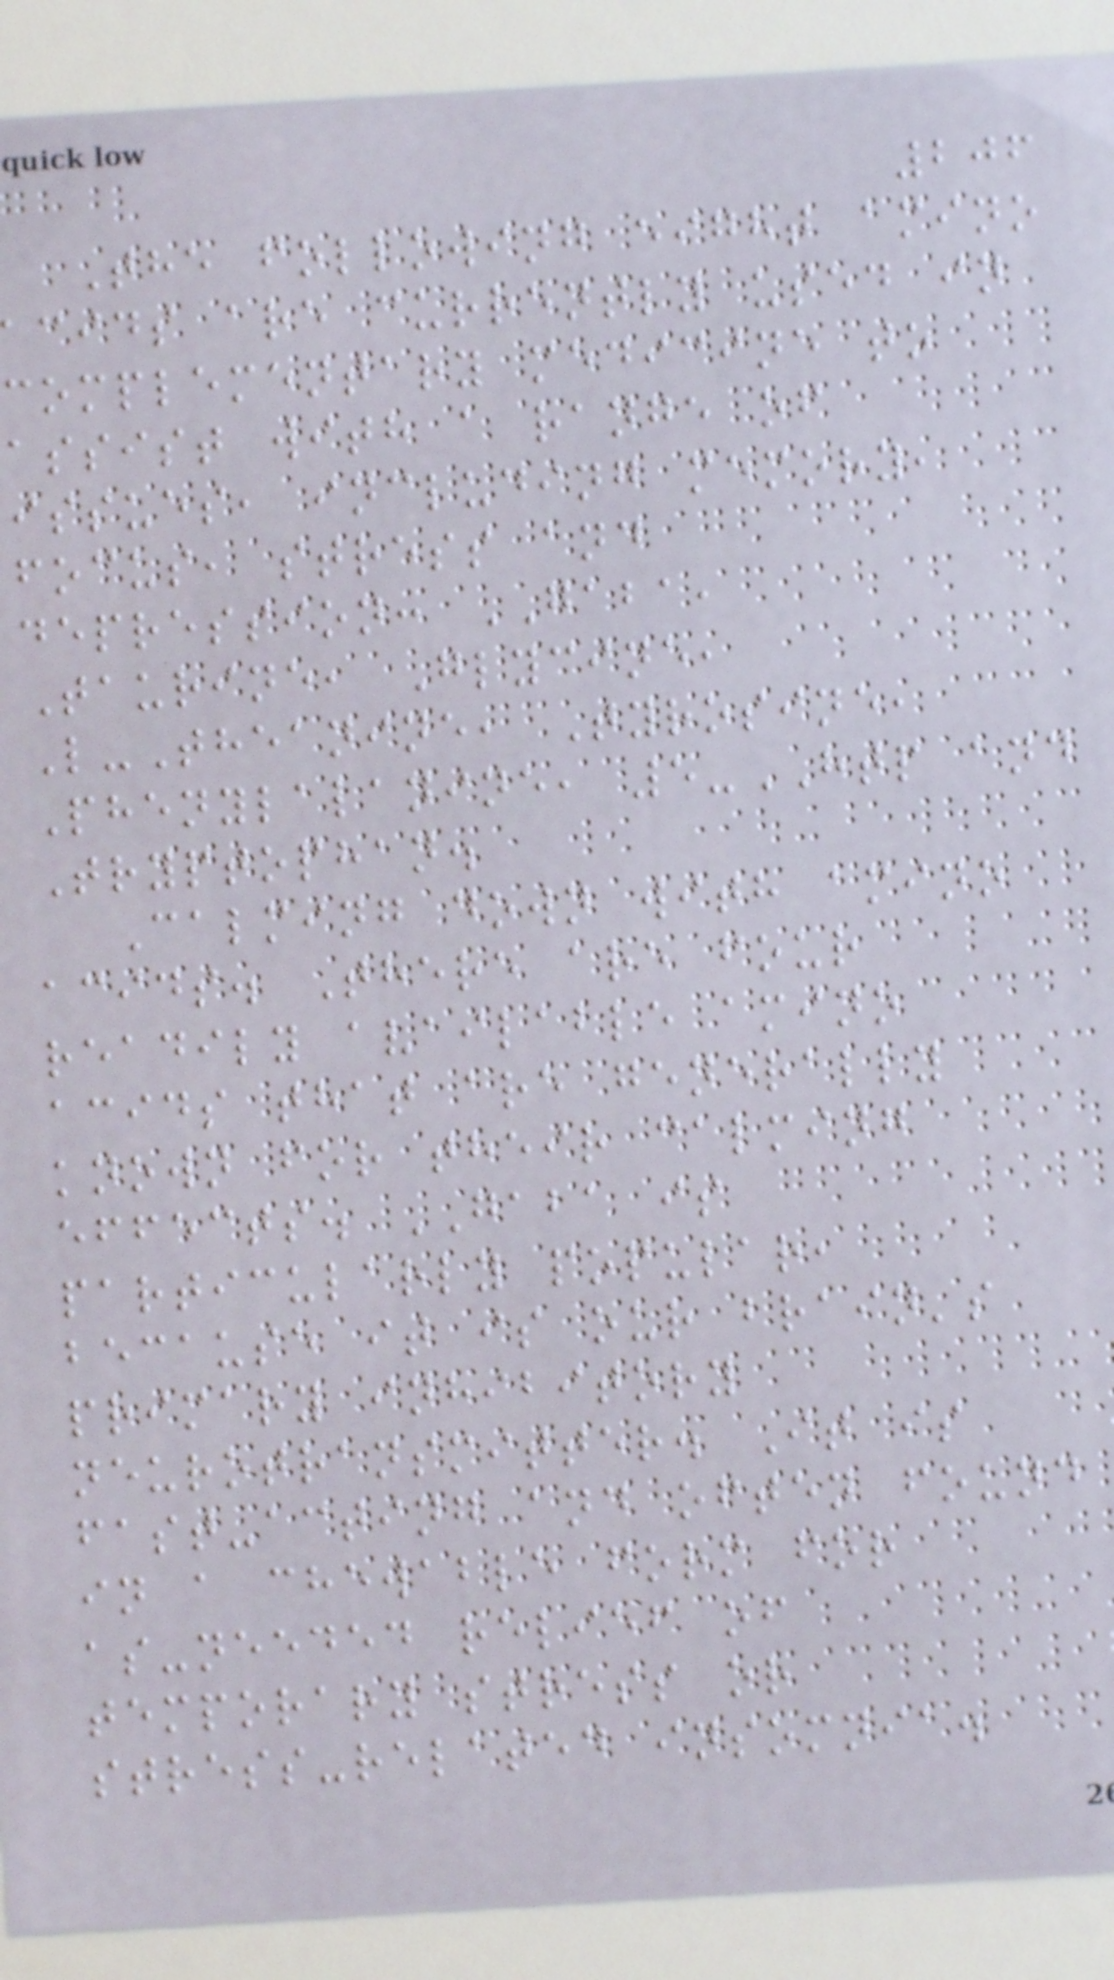206
The following eight amino
acids are currently used in
complementary medicine to
assist with a range of
issues, including memory,
focus, stress and
depression: GABA,
Taurine, Glycine,
L-Theanine, Tyrosine,
Phenylalanine, 5-HTP and
Tryptophan.
Calming down with amino
acids. There are four
readily available amino
acids that are generally
known for their calming
effects. GABA is
particularly popular,
because it is our brain's
primary inhibitory
neurotransmitter. It is
fast-acting and often found
in a chewable form for
as-needed relief of
temporary stress or
stress-related insomnia.
